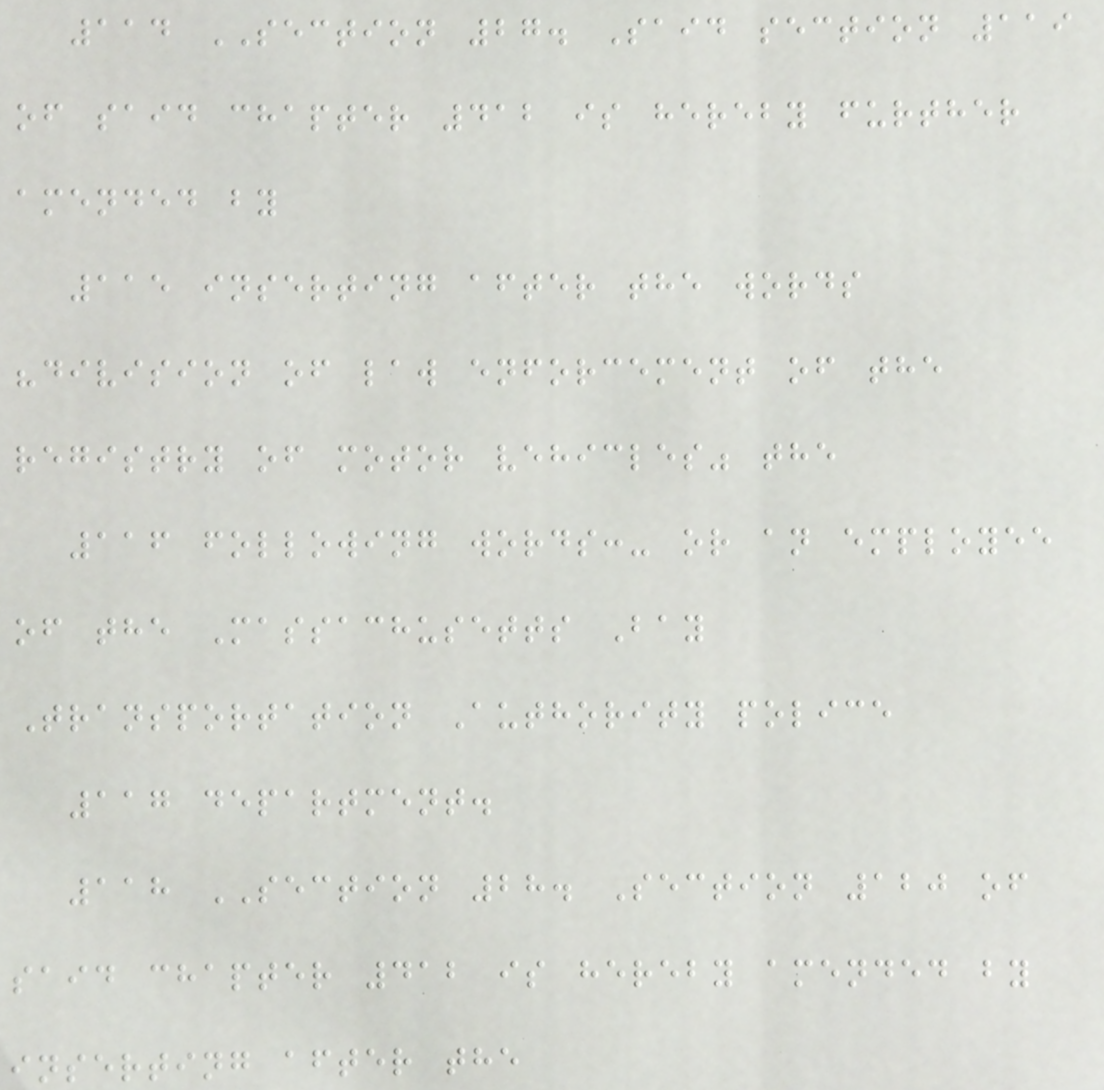114 SECTION 27. Said section 119
of said chapter 412 is hereby further
amended by
115 inserting after the words
"division of law enforcement of the
registry of motor vehicles" the
116 following words:- or an employee
of the Massachusetts Bay
Transportation Authority police
117 department.
118 SECTION 28. Section 120 of
said chapter 412 is hereby amended by
inserting after the
